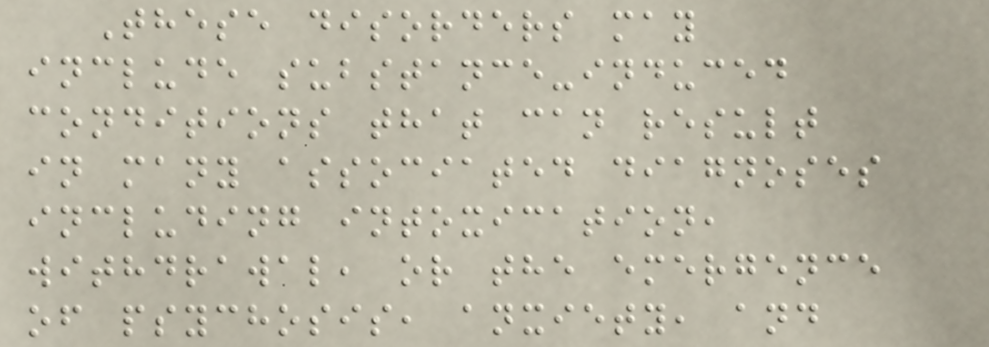These disorders may
include substance-induced
conditions that can result
in many associated diagnoses
including intoxication,
withdrawal, or the emergence
of psychosis, anxiety, and
